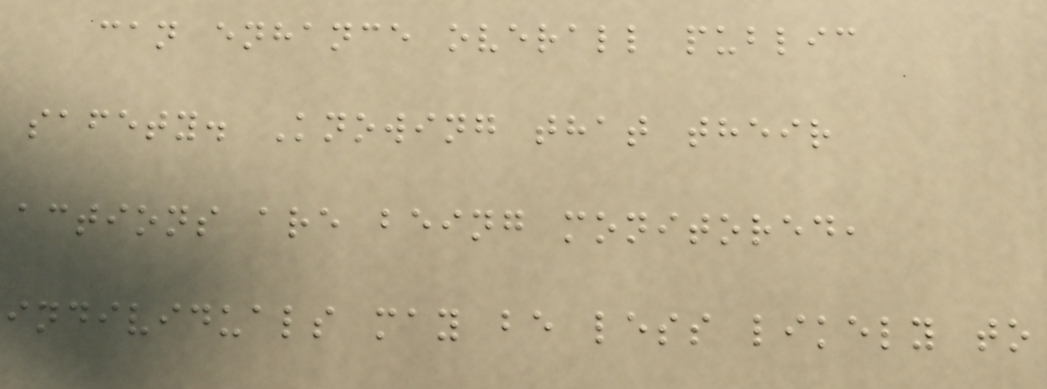can enhance overall public
safety. Knowing that their
actions are being monitored,
individuals may be less likely to
